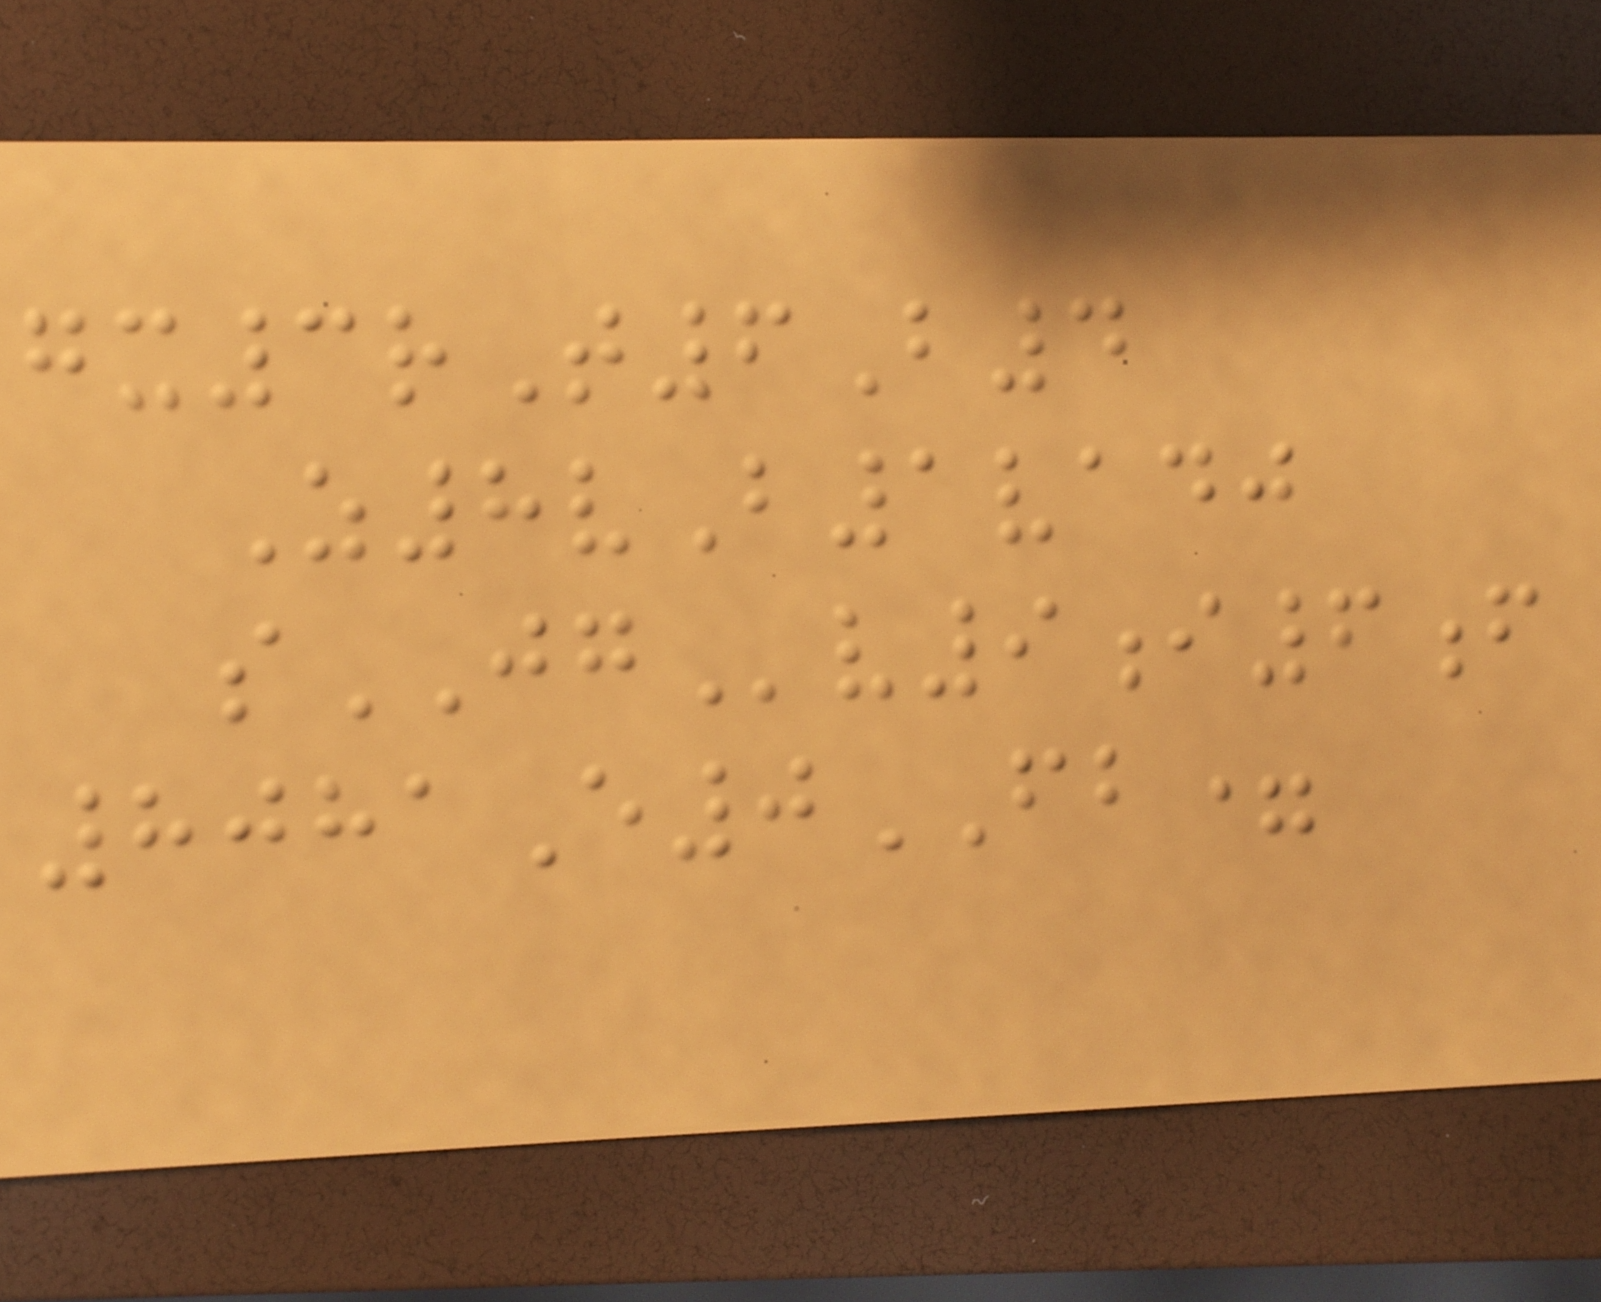gx3rT6B4
Z8vB1vadj
sJGv9i6f
8081E0FB=
